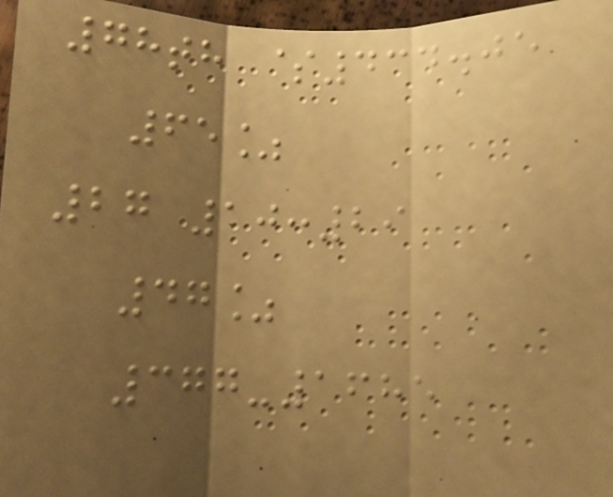78th $434.05
65%
27 10:29
47%
377-1685
